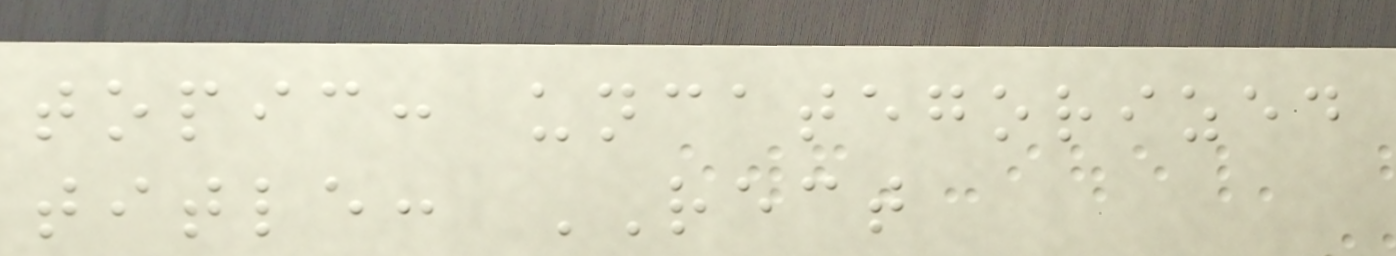topic: uncategorized
title: RECT
